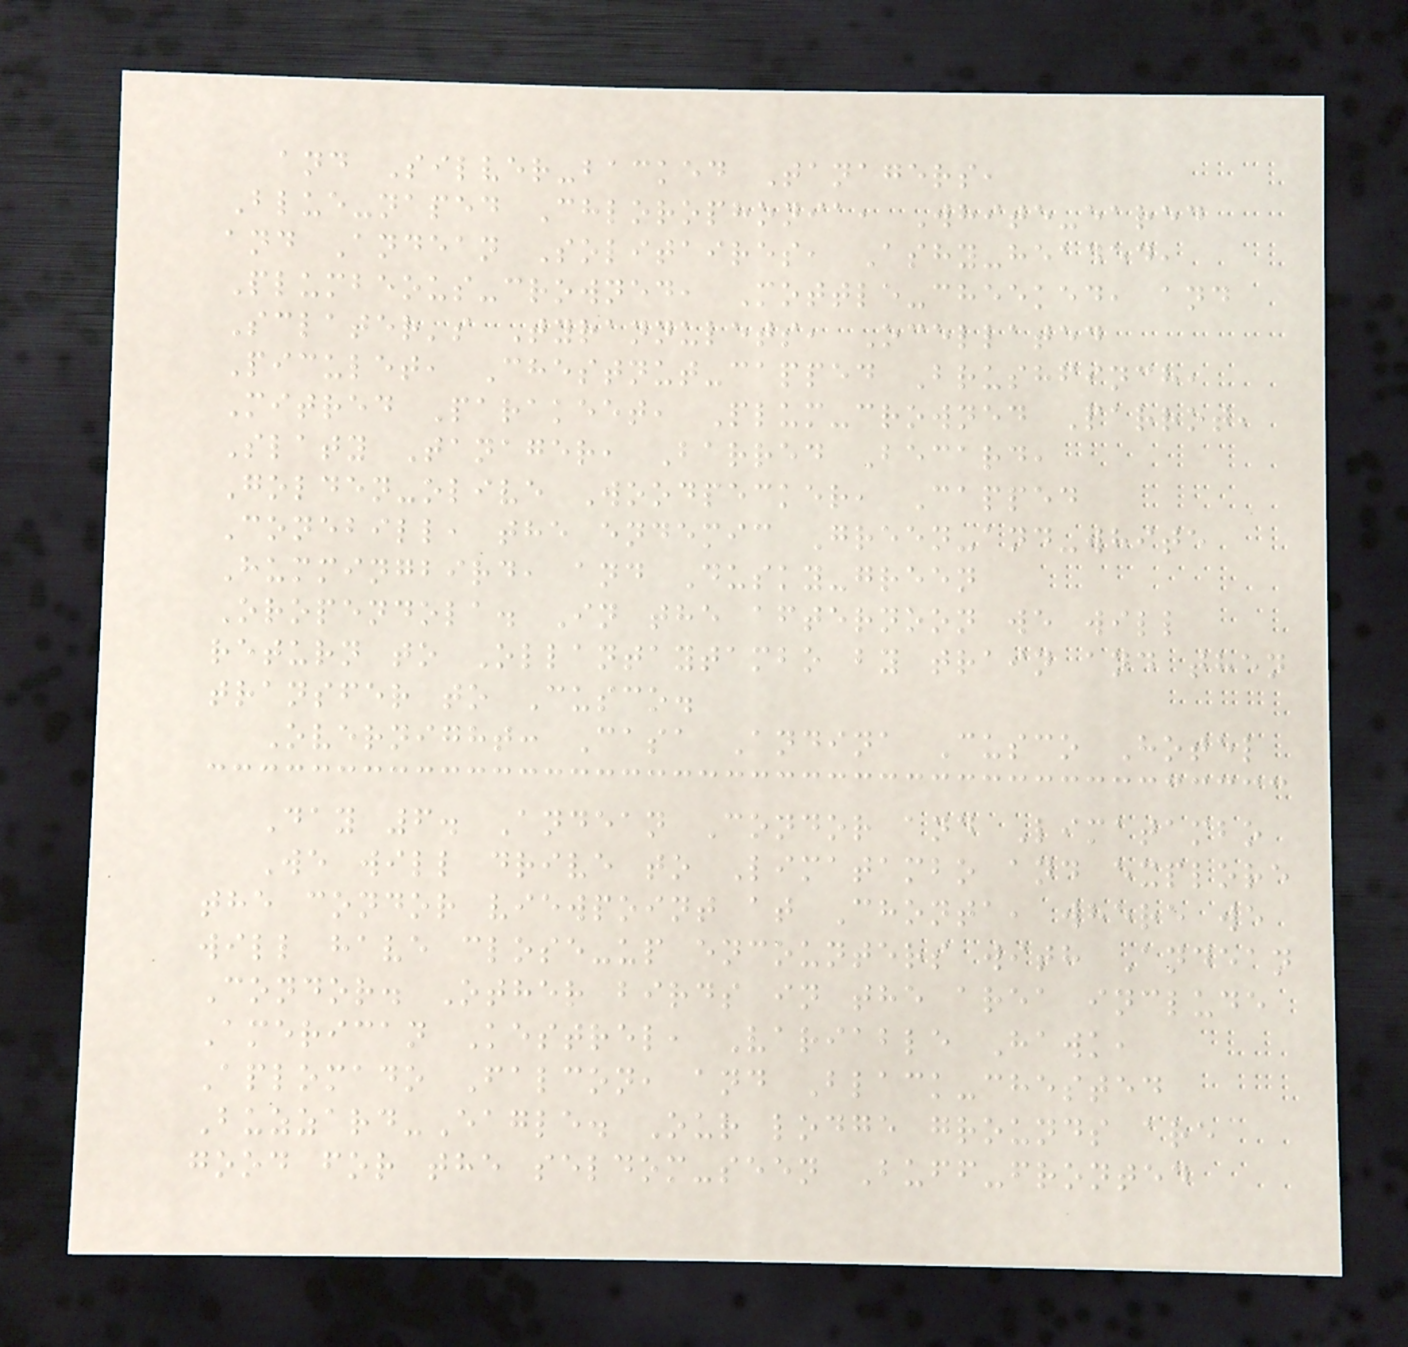and Silver-backed Tanagers,
Blue-naped Chlorophonia, White-eared
and Andean Solitaires, Ashy-headed,
Plumbeous-crowned, Mottle-cheeked, and
Sclater's Tyrannulets, Ocellated
Piculet, Chestnut-capped Brushfinch,
Mitred Parakeet, Plum-crowned Parrot,
Slaty Tanager, Barred Becard,
Golden-olive Woodpecker, Capped
Conebill, the endemic Green-and-white
Hummingbird, and Dusky-green
Oropendola. In the afternoon we will
return to Ollantaytambo by train and then
transfer to Cusco.
Overnight: Casa Andina Cusco Hotel
Day 6. Andean Condor and Limatambo
We will drive to Limatambo and explore
the condor viewpoint at Chonta, where we
will have close-up encounters with Andean
Condor. Other birds in the area include
American Kestrel, Variable Hawk,
Aplomado Falcon, and Black-chested
Buzzard-Eagle. Our lodge grounds are
good for the seldom-seen Buff-fronted
